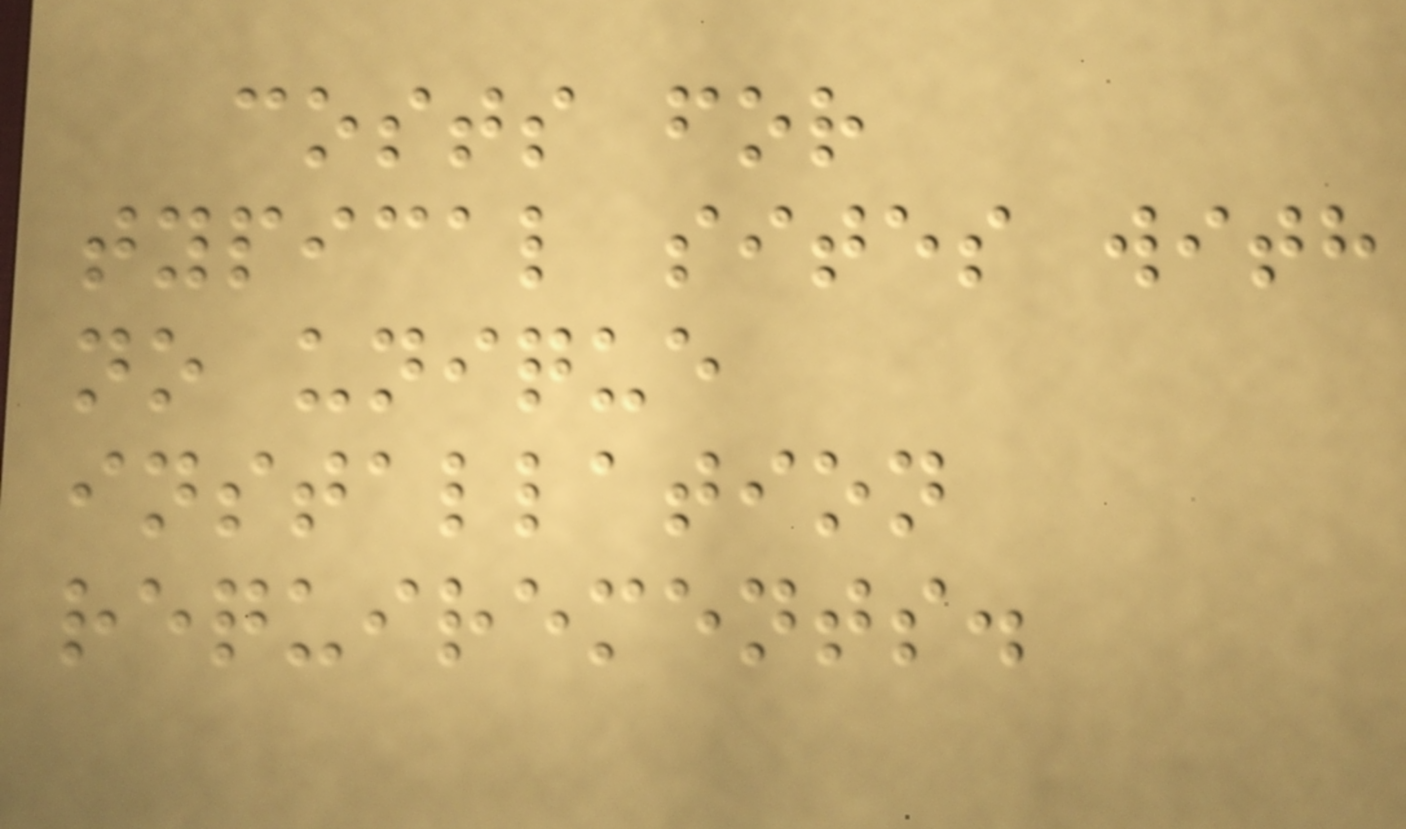costs for
typical sites with
no unique
installation
requirements.
